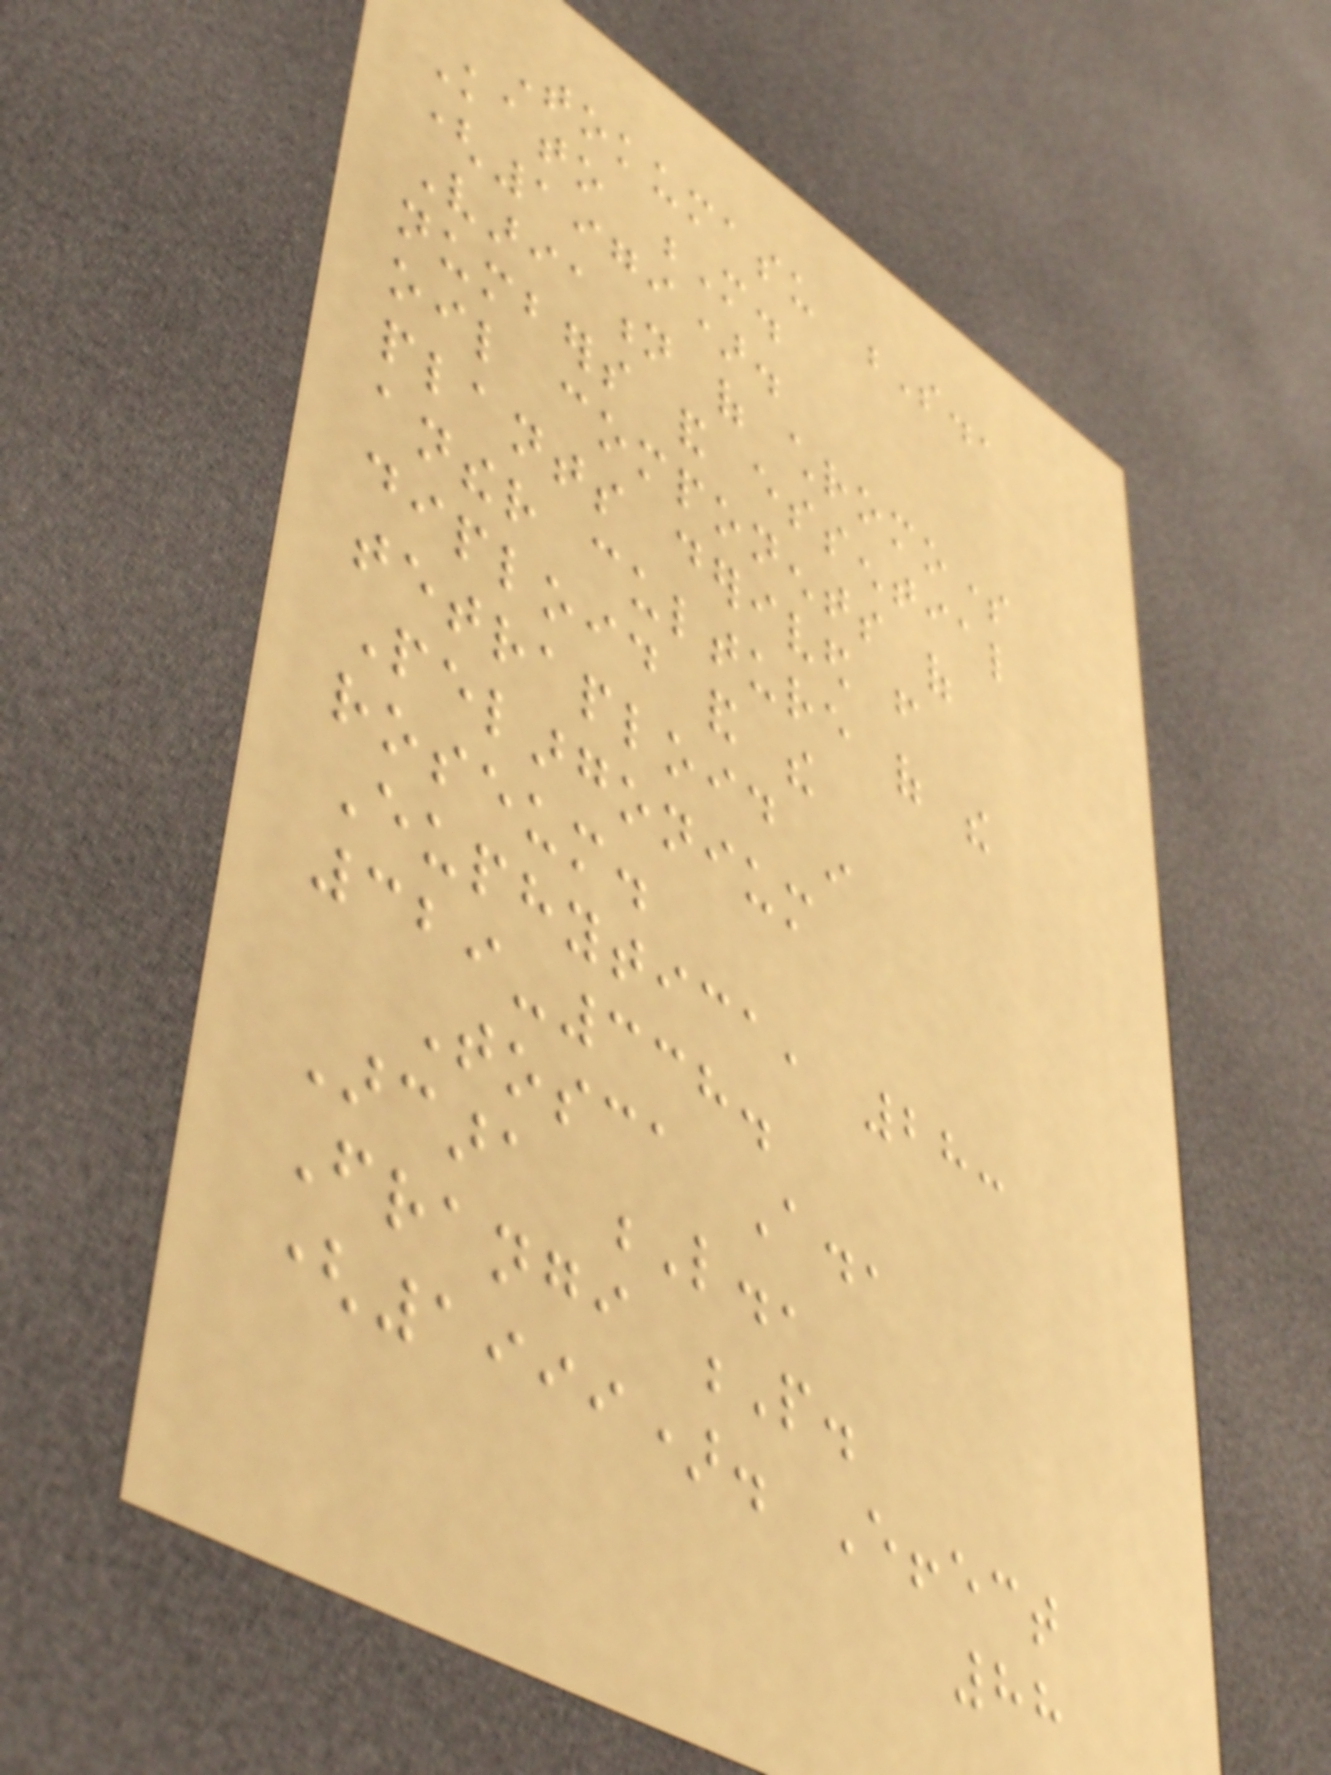Tokumasu S.,
Kato M.
(1979).
Variation of chromosome
numbers and essential
oil components of
plants derived from
anther culture of the
diploid and the
tetraploid in
Pelargonium
roseum.
Euphytica, 28:
329-338.
Tosca A.,
Arcara L.,
Frangi P.
(1999). Effect
88
